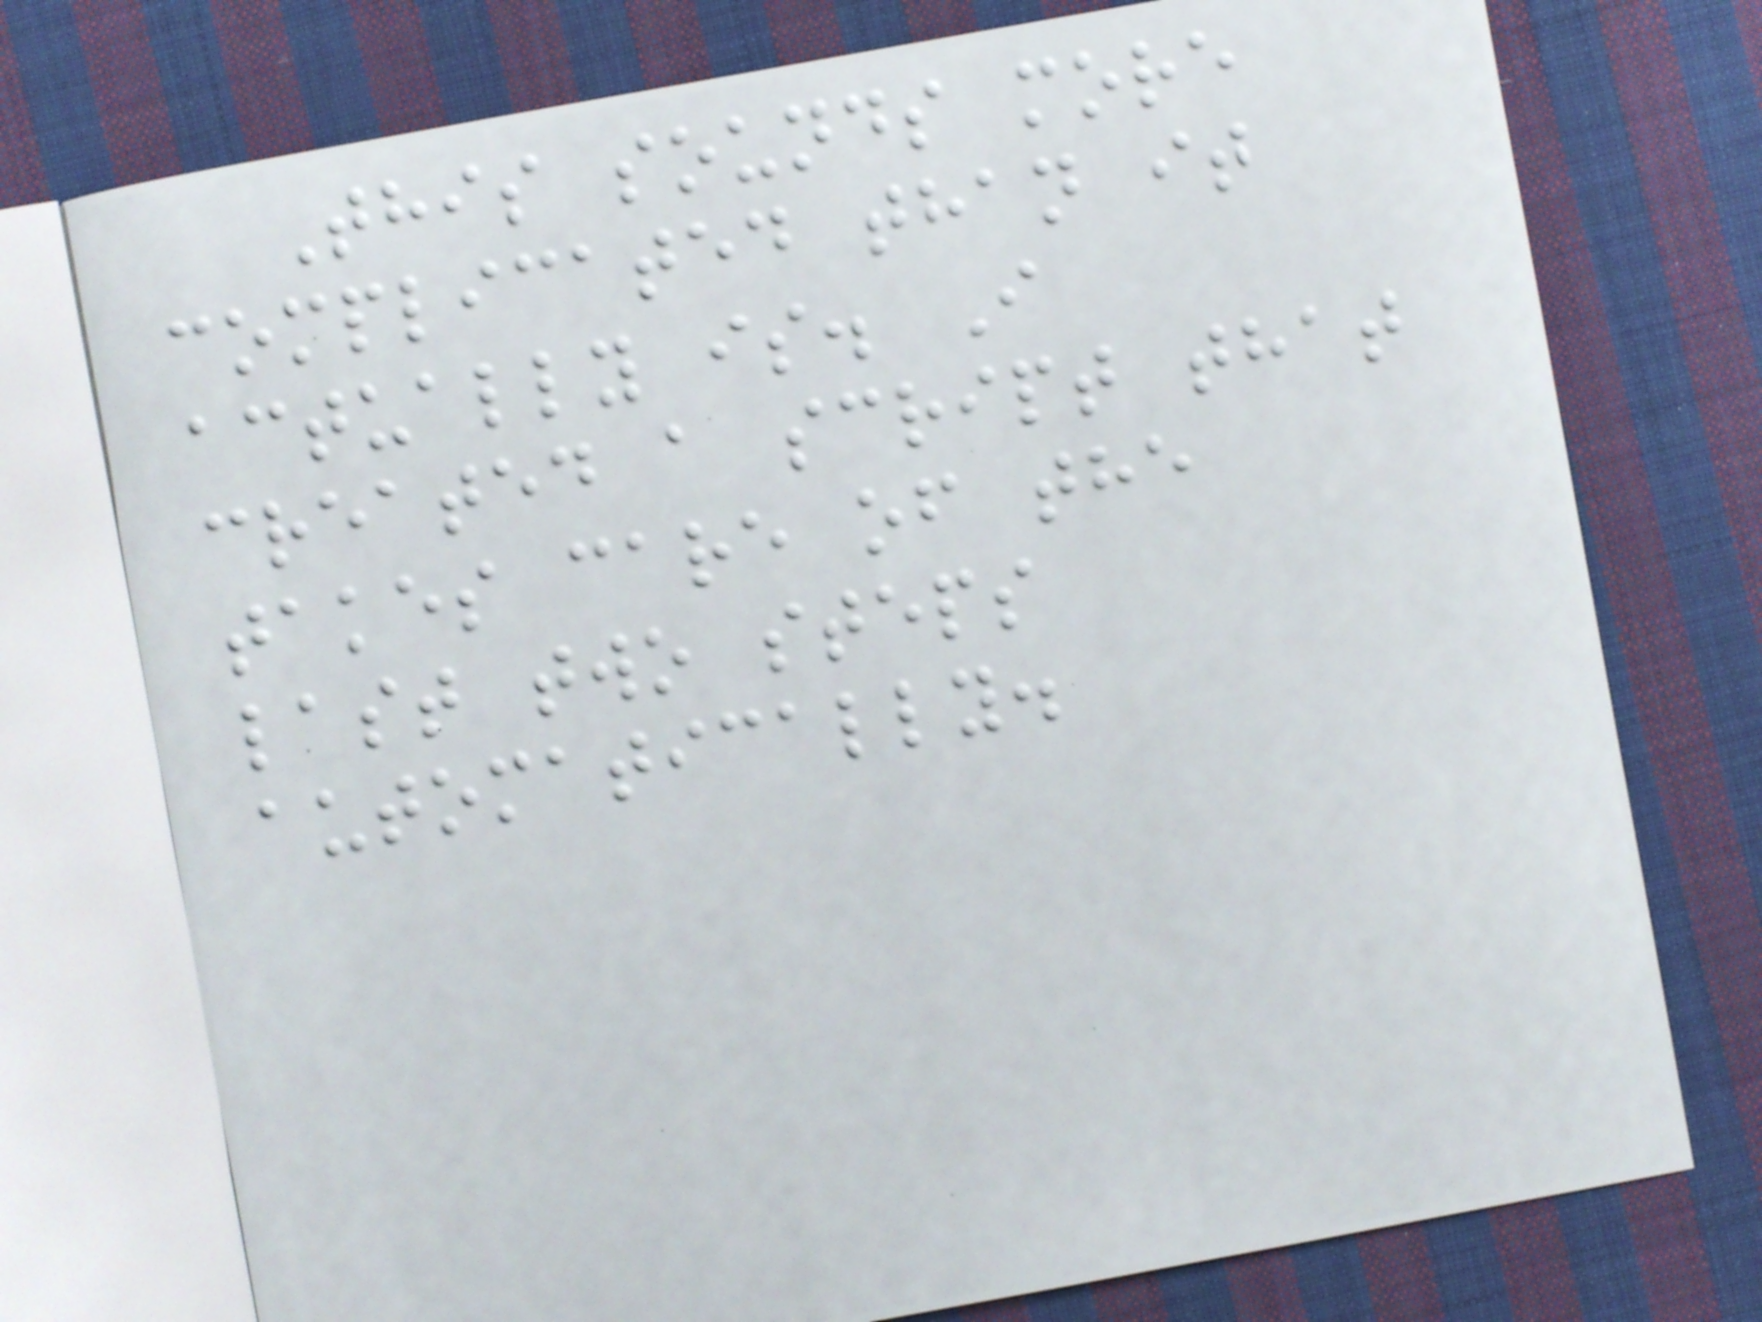This sounds more
complicated than it
actually is. I
created a script that
takes care of the
last two steps
automatically.
